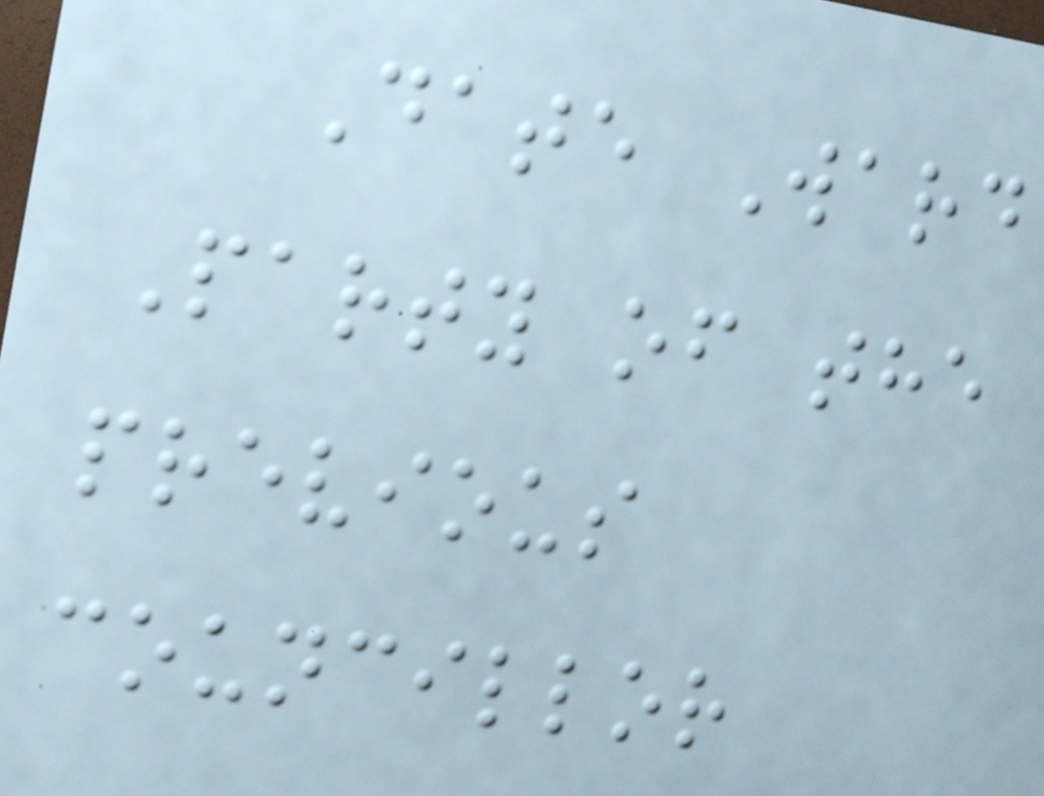Date Ward
Party of the
previous
councillor
